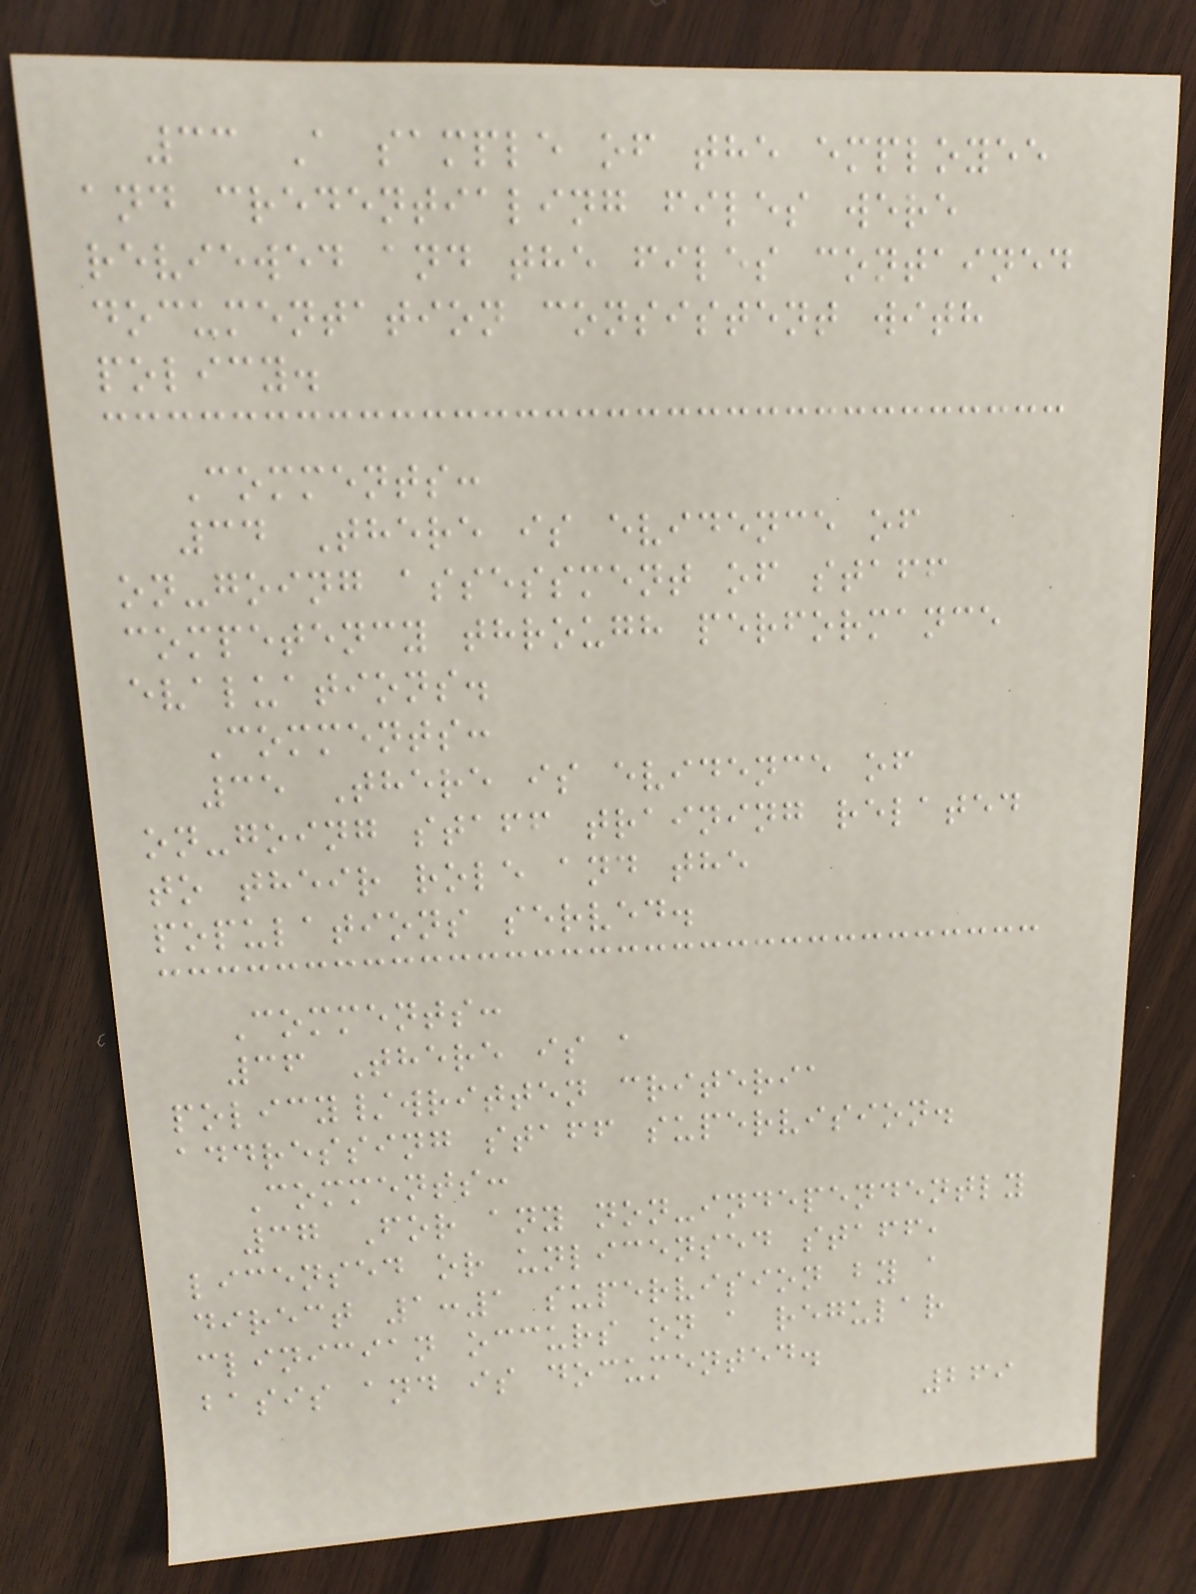33 A sample of the employee
and credentialing files were
reviewed and the files contained
documentation consistent with
policy.
Comments:
34 There is evidence of
on-going assessment of staff
competency through performance
evaluations.
Comments:
35 There is evidence of
on-going staff training related
to their role and the
populations served.
Comments:
36 There is a
policy/written criteria
addressing staff supervision.
Comments:
37 For any non-independently
licensed or unlicensed staff,
direct 1:1 supervision by a
clinician occurs on a regular
basis and is documented.
269
